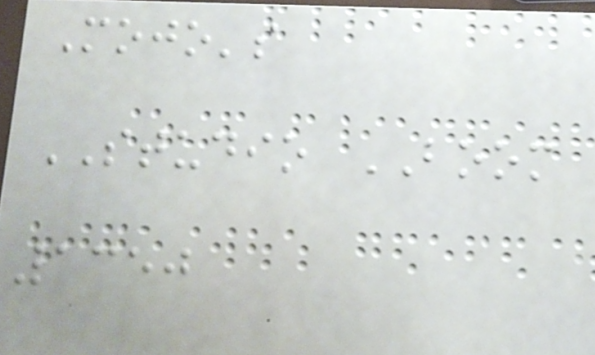Mojo's
STUDIO BOOM
1350
